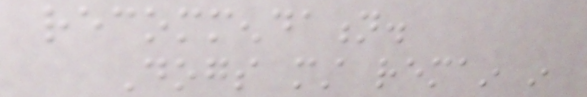recommendation.
Dogs must remain in
